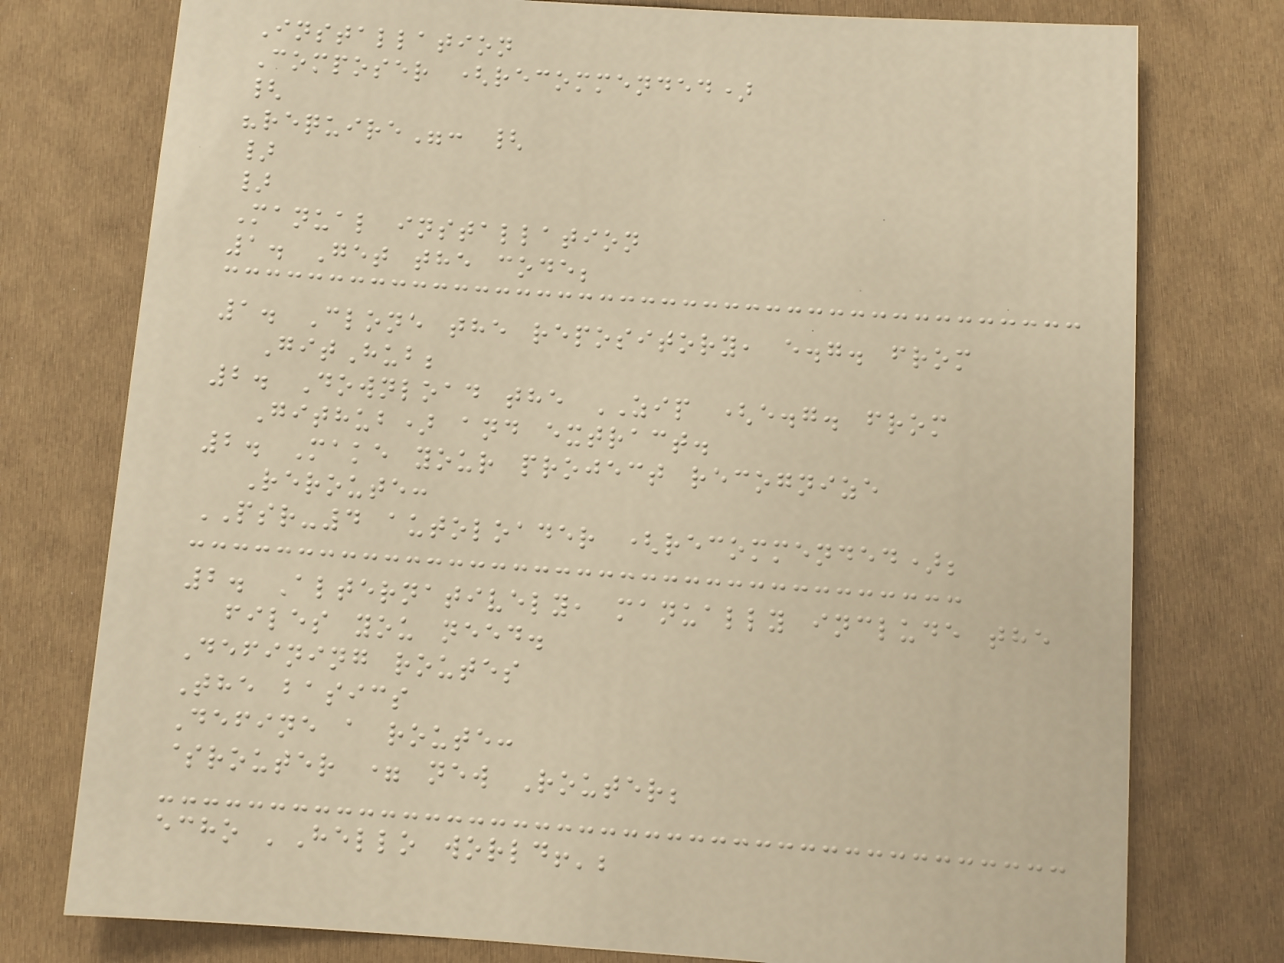Installation
Composer (recommended)
{
"require": {
}
}
Manual installation
1. Get the code;
1. Clone the repository, e.g. from
GitHub;
2. Download the ZIP (e.g. from
Github) and extract.
2. Make your project recognize
Reroute:
PSR-4 autoloader (recommended);
2. Alternatively, manually include the
files you need.
Defining routes
The basics
Define a route:
$router = new Router;
echo 'Hello world!';
